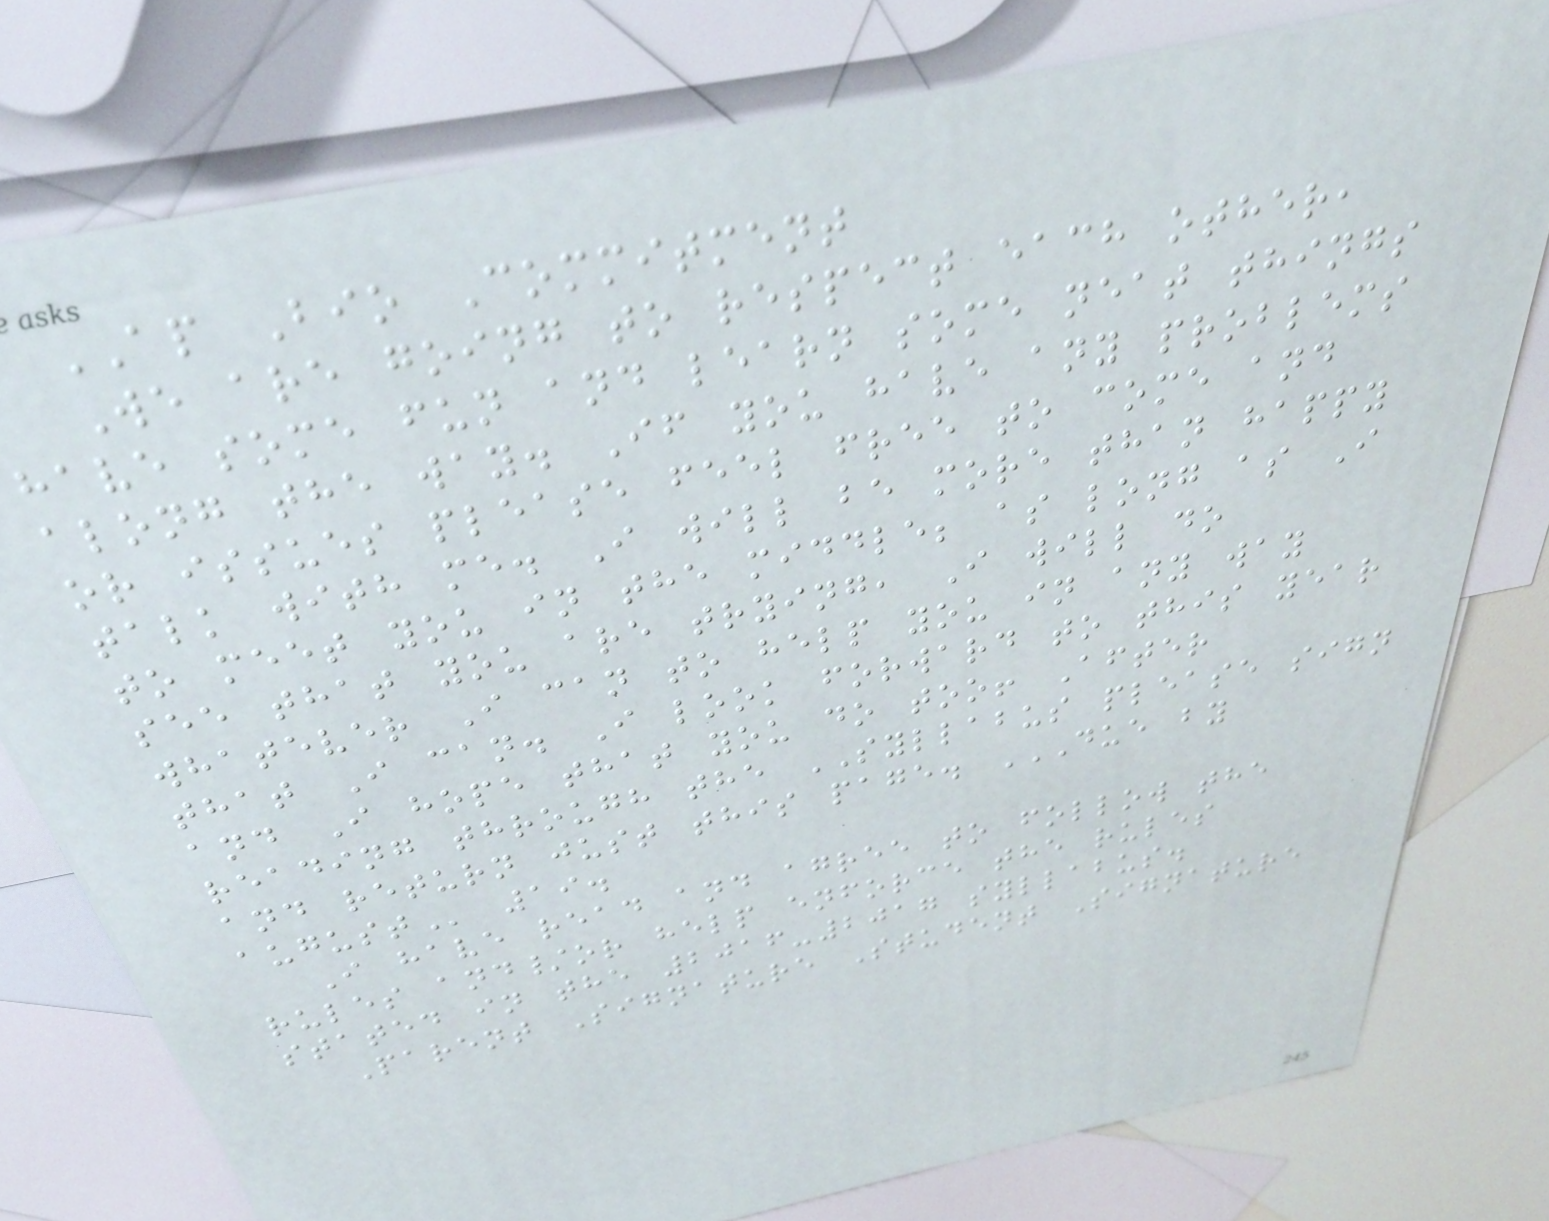AP Bio Commitment
We are going to respect each other,
have some fun and learn some neat things
along the way. If you have any problems
or issues please feel free to come and
talk with me. I will be more than happy
to meet you in the middle; as long as I
see that you are trying, I will do
whatever I can to help you in any way
that I can. I look forward to this year
and I hope that you do too! After
reading through the SYLLABUS please sign
and return just this page. DUE BY
AUGUST 19.
I have read and agree to follow the
rules and/or help enforce the rules
stated in the 2016-2017 syllabus.
Parent Signature Student Signature
